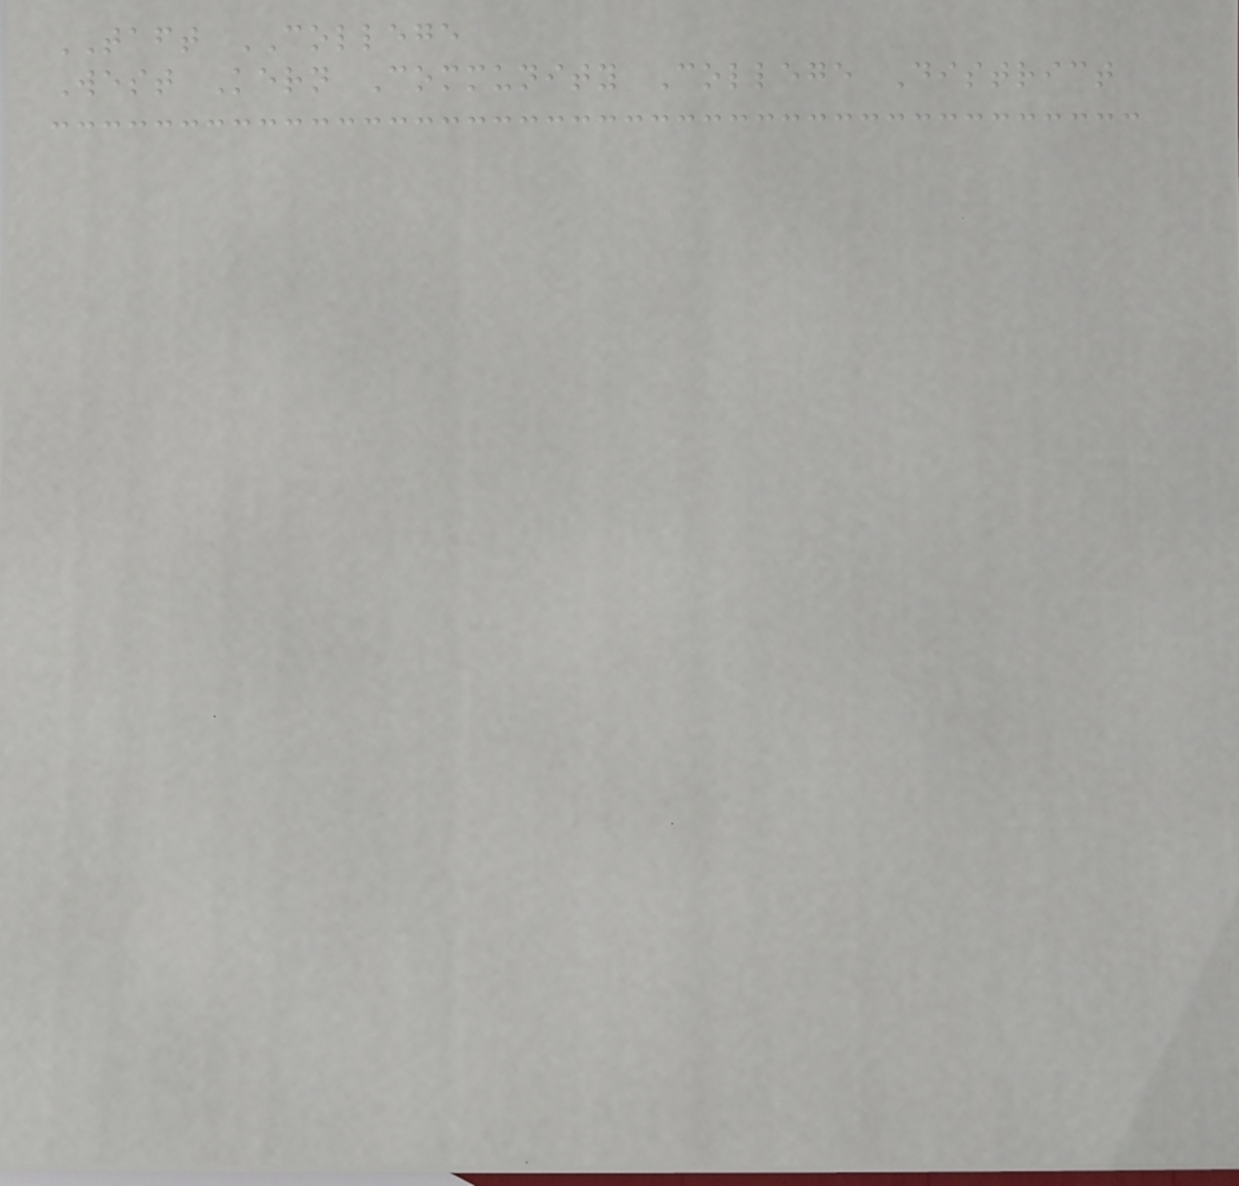TAFT COLLEGE
West Kern Community College District
